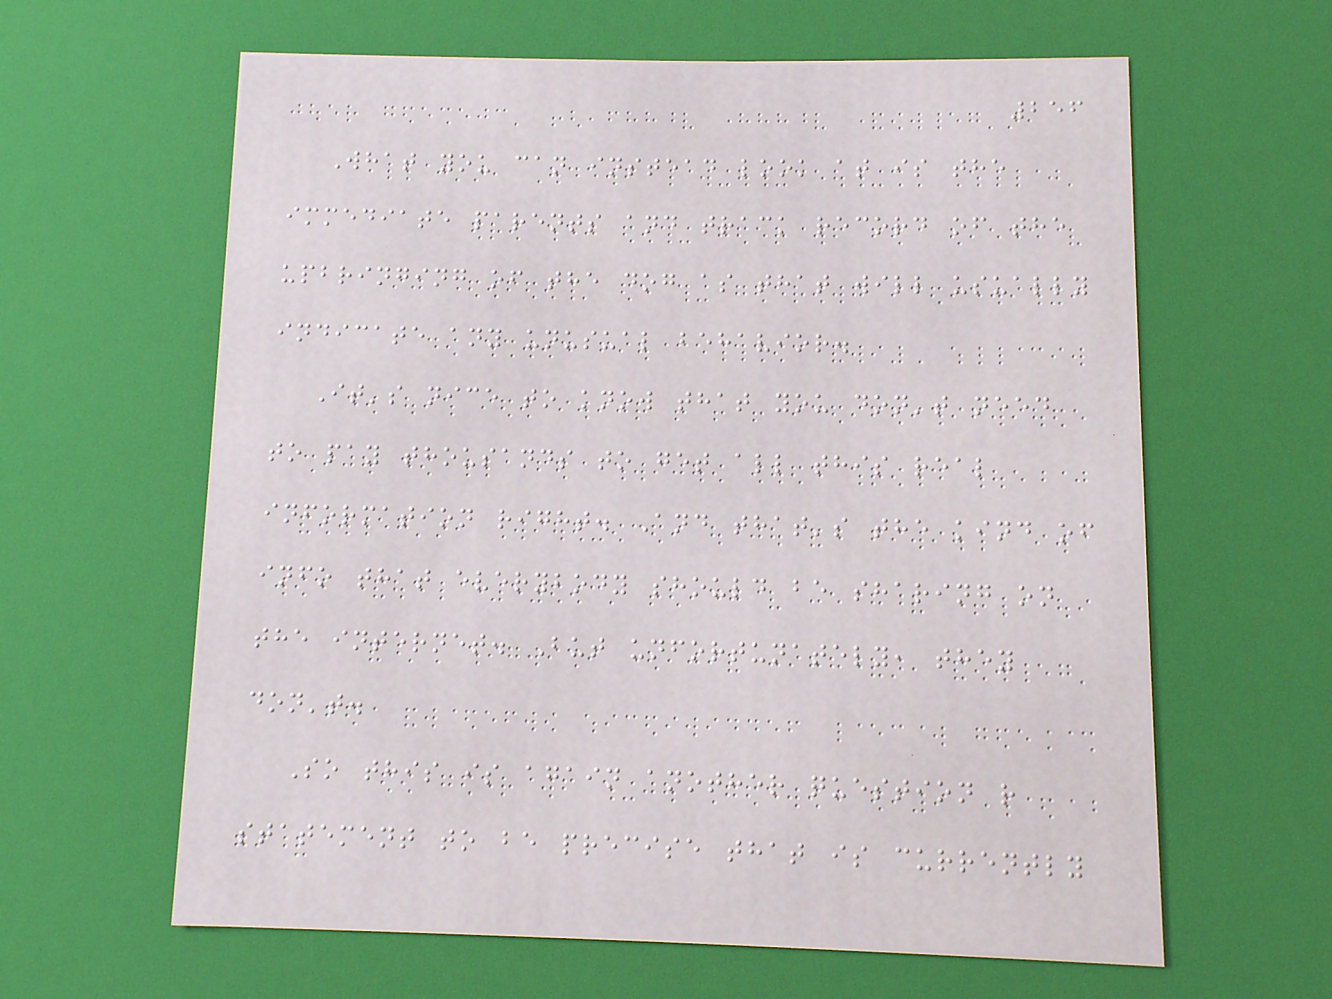256
What you can instead look at is the
immediate parents and track record of the
upbringing of the dog as that will usually
indicate any unusual behavior.
It's nice to know that you don't need
to pay thousands to get all this real
information right. And that's the kind of
info that everybody should be sharing on
the internet. But unfortunately, they
don't.
So this is again another question r
statement to be precise that is currently
